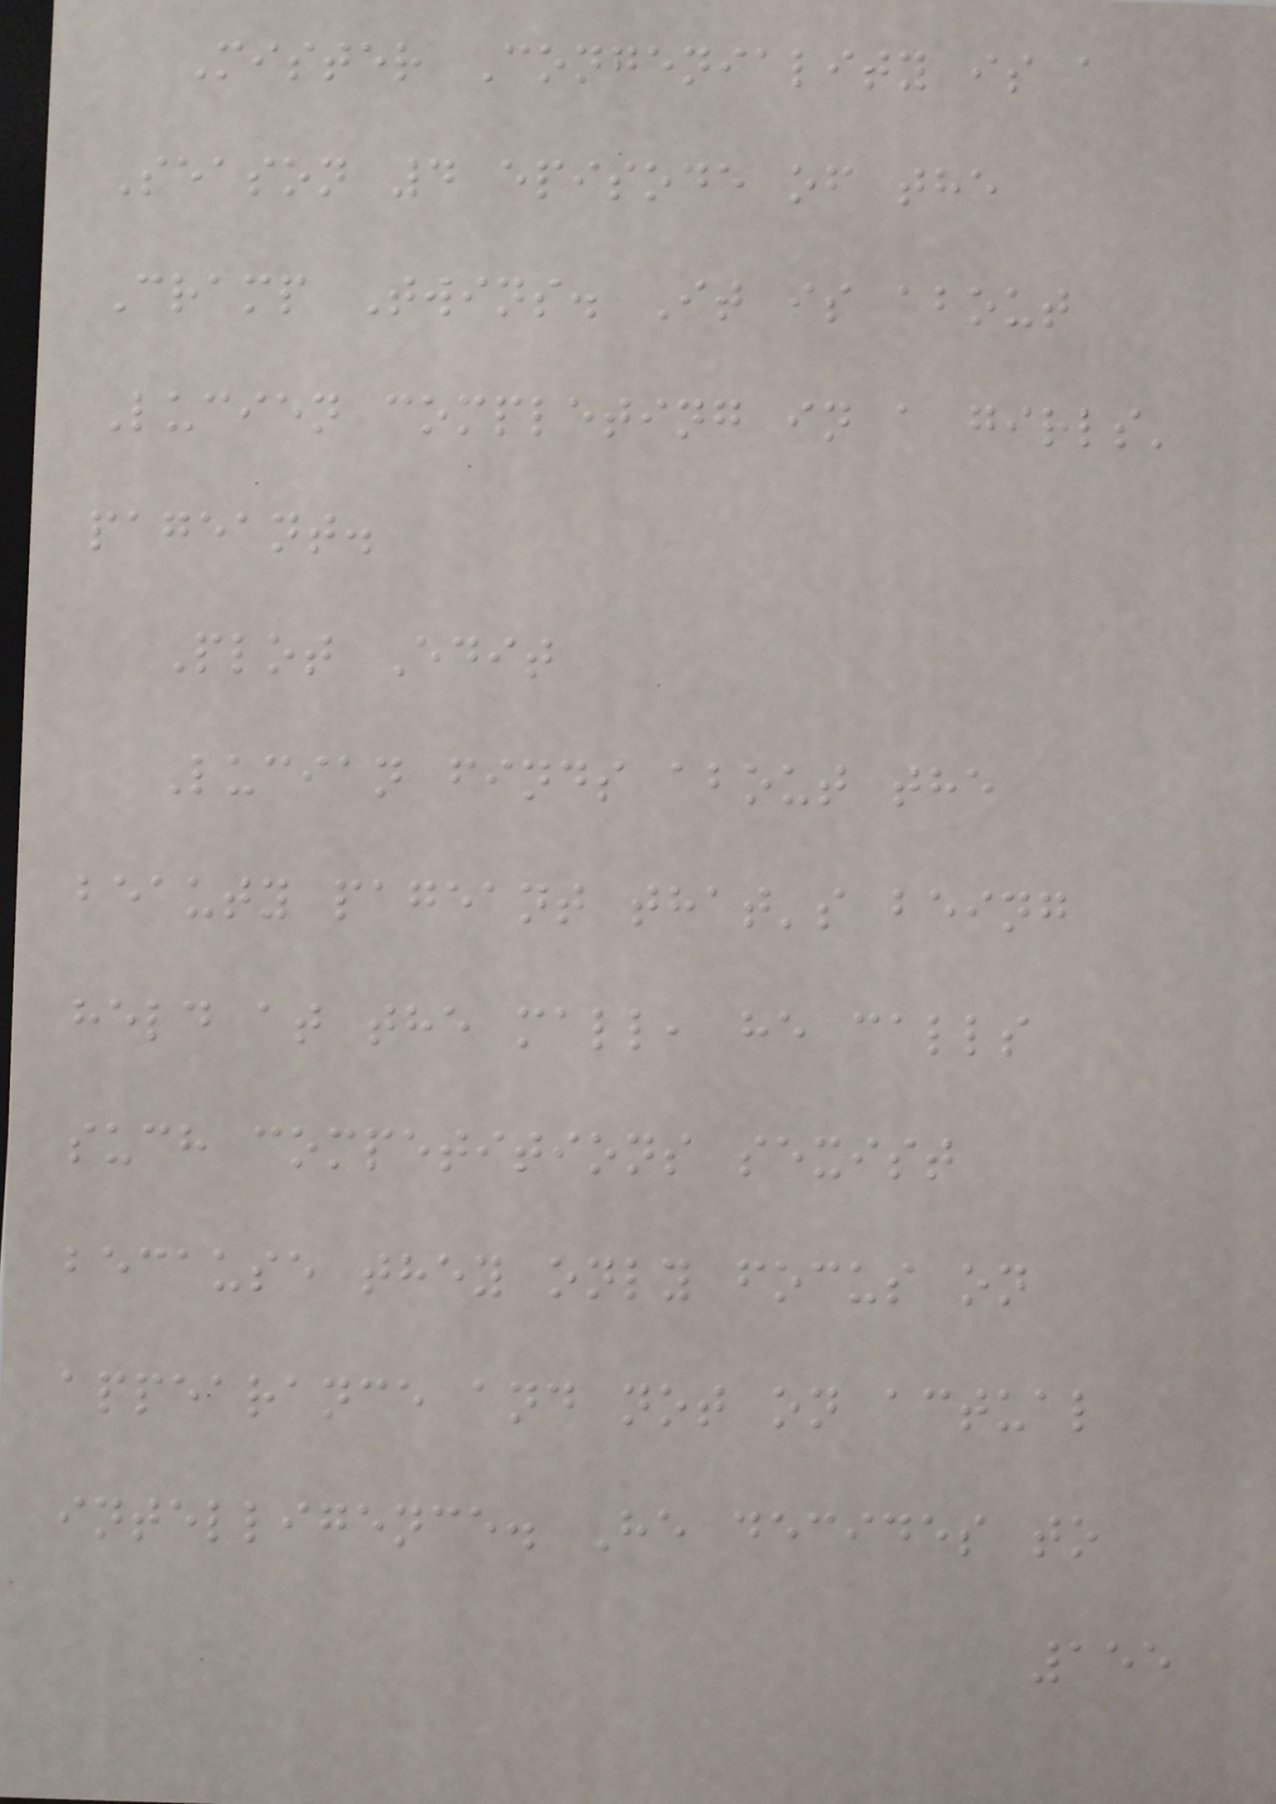Mister Congeniality is a
Season 4 episode of the
Cramp Twins. It is about
Lucien completing in a girls'
pageant.
Plot Edit
Lucian finds about the
beauty pageant that's being
held at the mall, he calls
such competitions sexist
because they only focus on
appearance and not on actual
intelligence. He decides to
155
